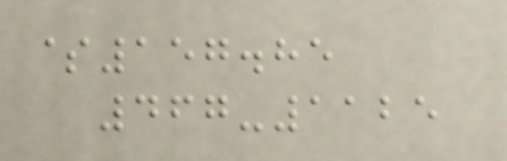$157.85
467-1125
